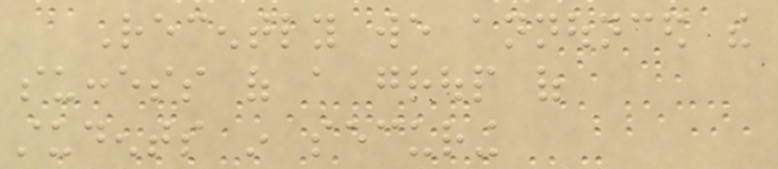Recently we announced the
success of a group of
students in securing
